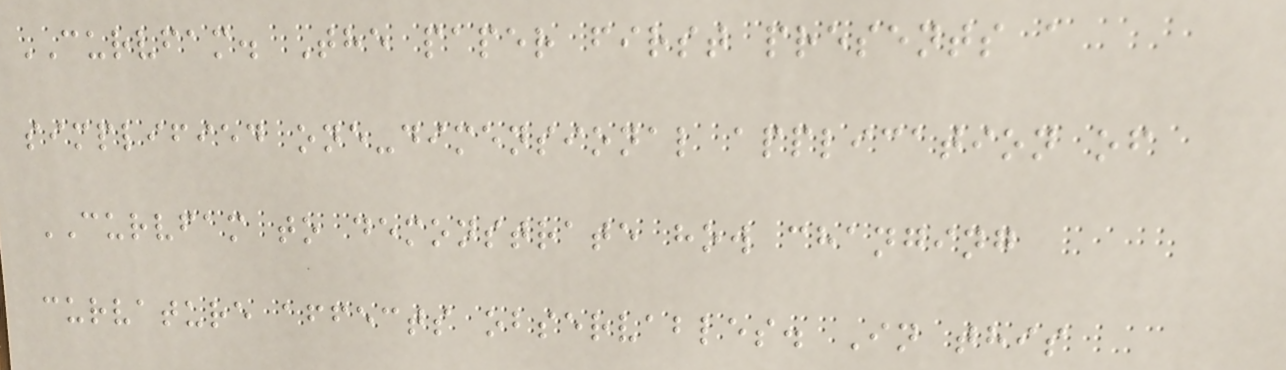CURVFAM. The paper first presents a
simplified one-dimensional application of
CURVFAM to demonstrate how changing
curvature affects observables. In this
